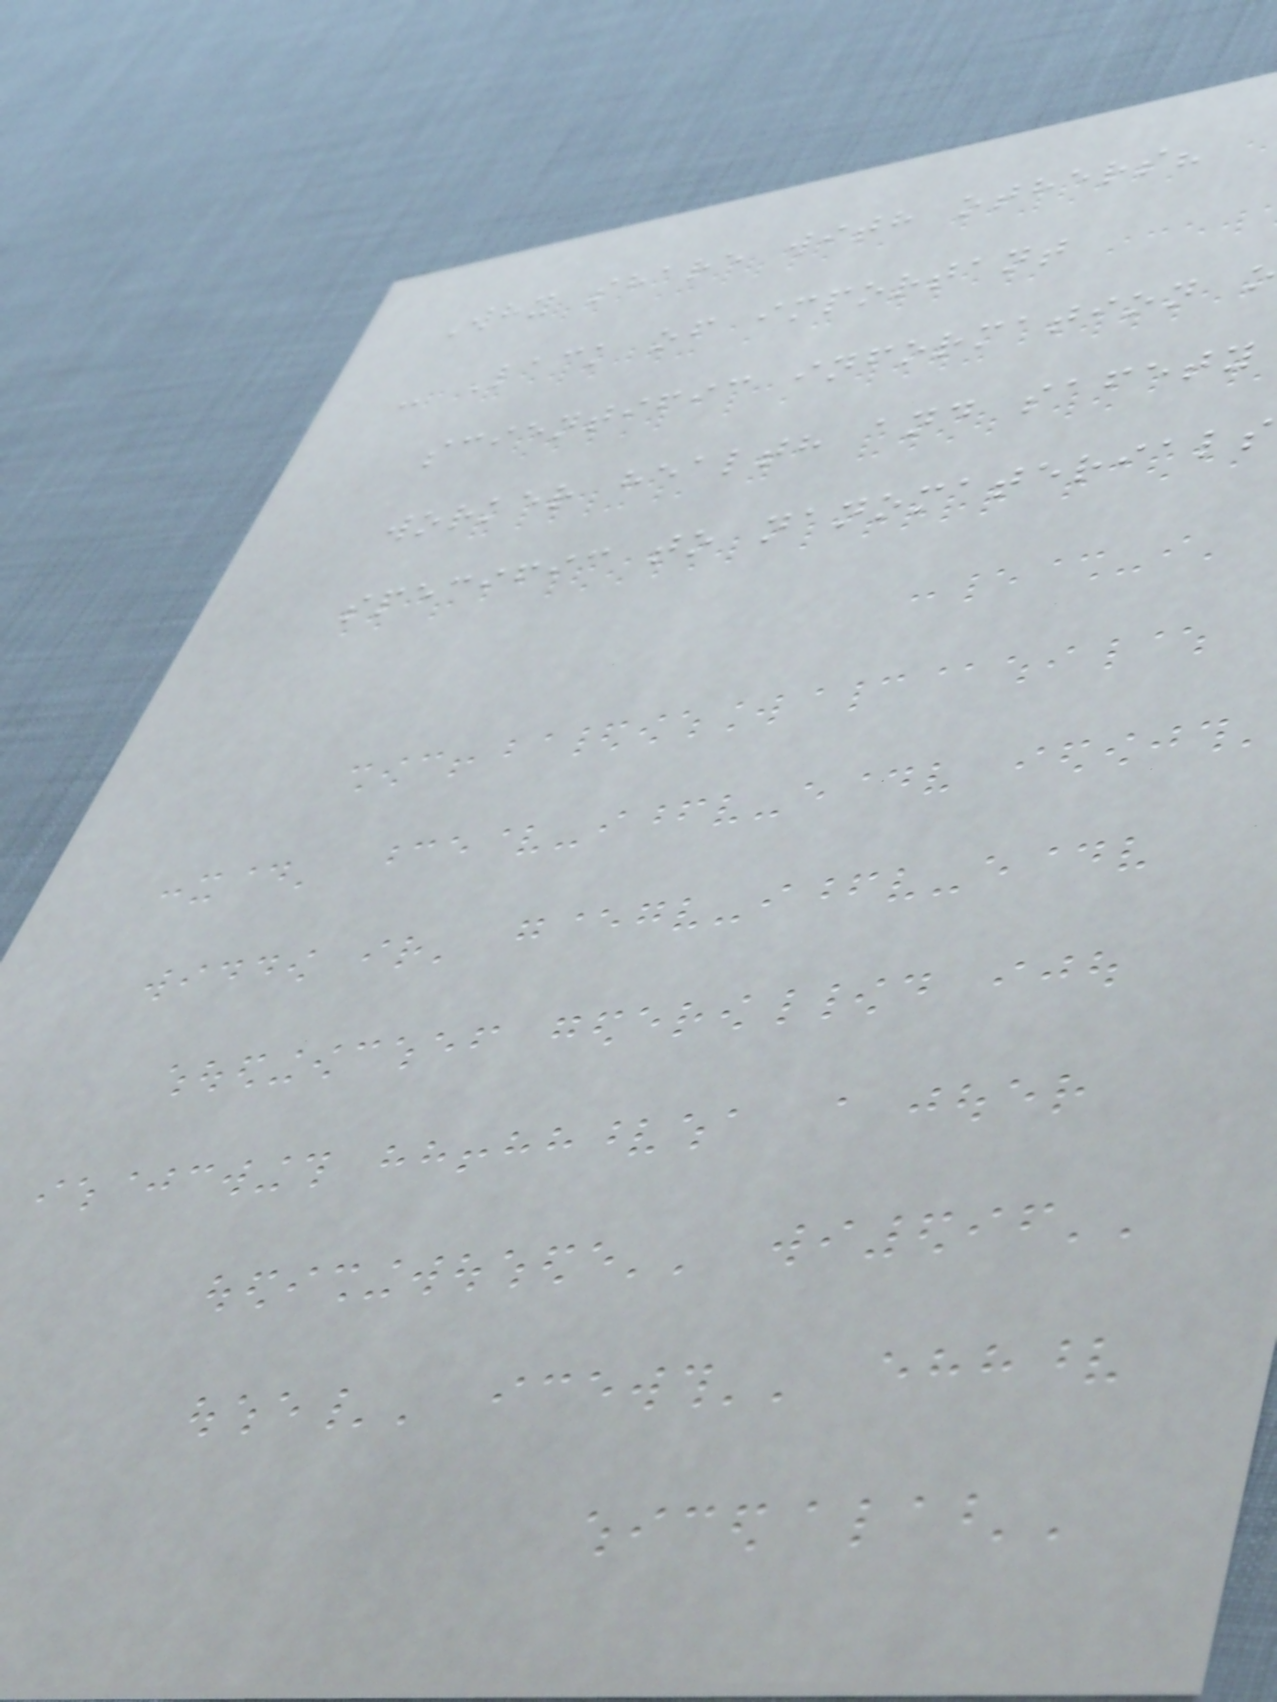Why share with others?
- Lack of important
scientific information
worker health and safety
specific to nanomaterials
